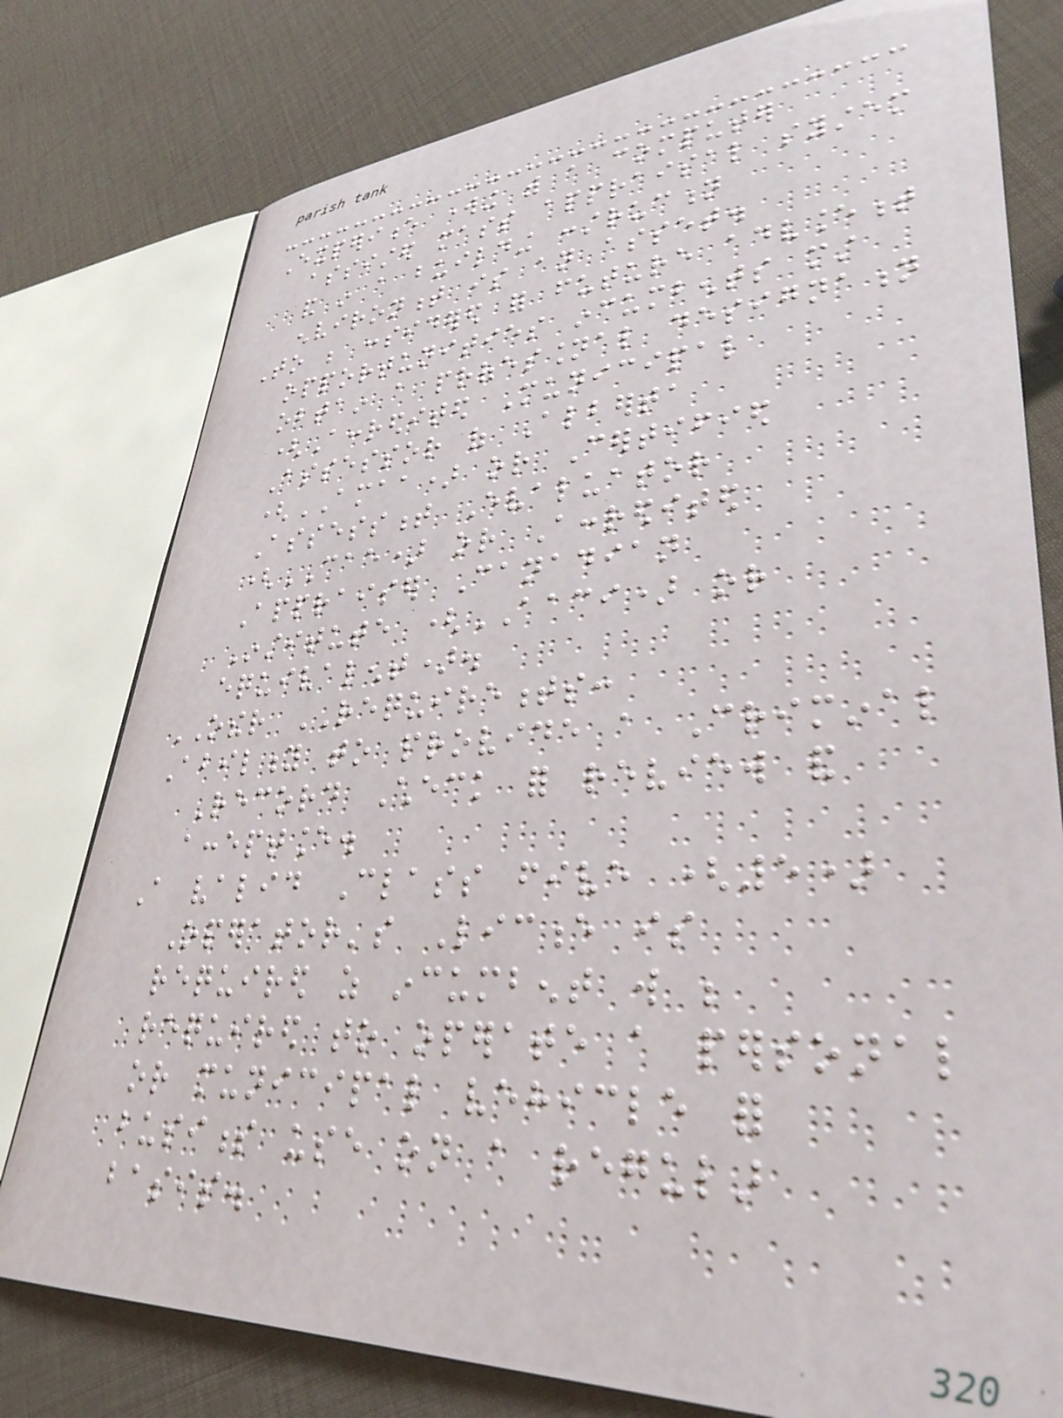Experience working with a computer
assisted mass appraisal system
and in a building construction
environment is an asset.
To be considered for future advancement
opportunities incumbents must
obtain a professional designation
(Accredited Municipal
Assessor of Alberta
(AMAA) or Certified
Assessment Evaluator
(CAE) or Accredited
Appraiser Canadian
Institute (AACI) or
equivalent).
OTHER REQUIREMENTS:
Ability to provide a Criminal
Record Check for review and
acceptance.
A valid Class five (5)
Operator's Licence is
required as incumbent will be
required to operate a personal
or municipal vehicle for
business use on a regular
basis.
